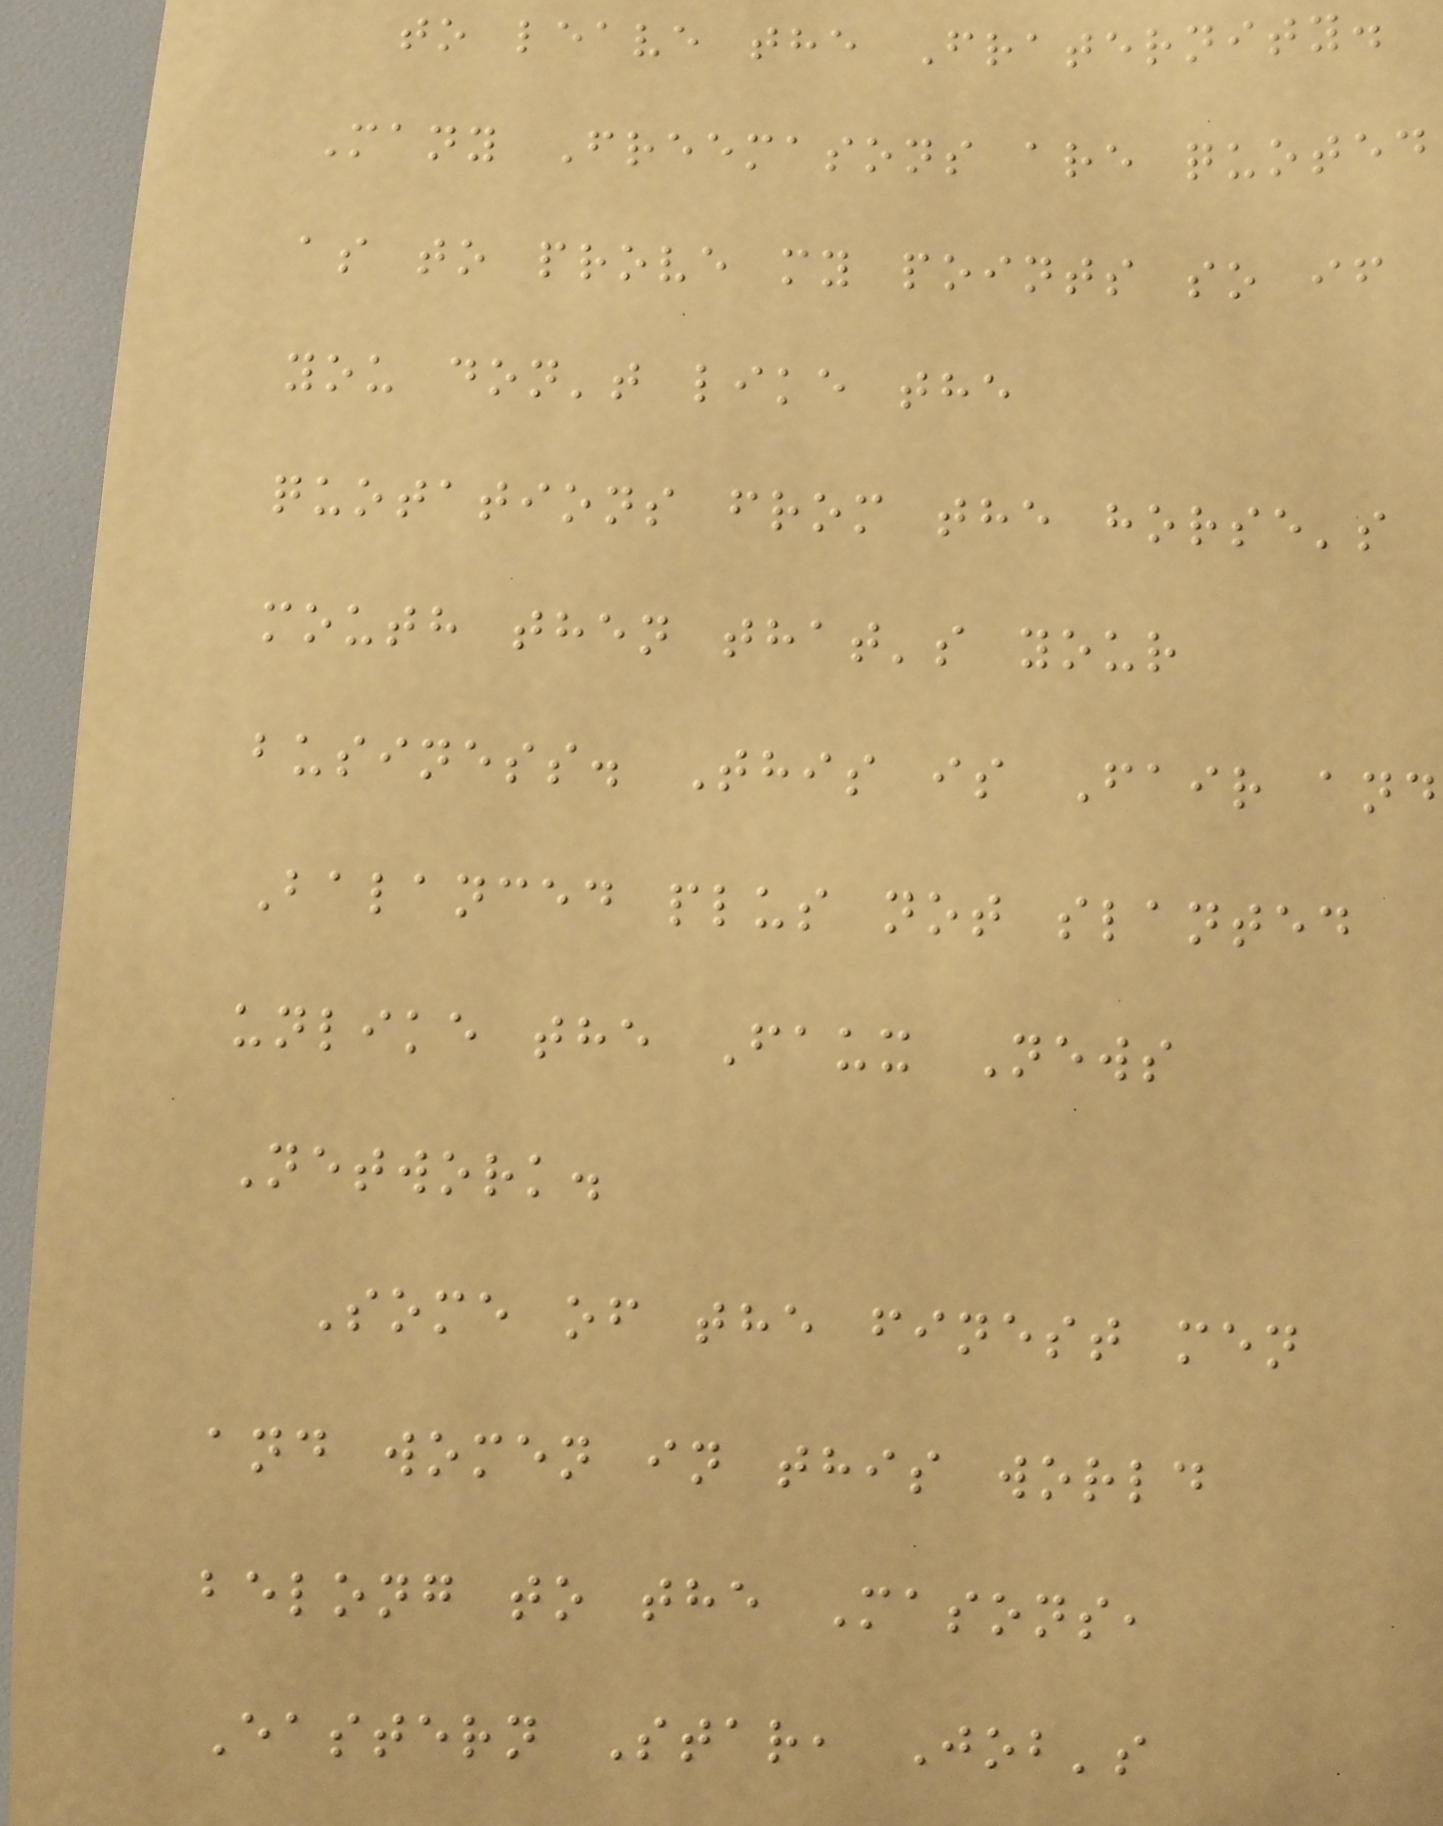to leave the Fraternity.
Many Freemasons are quoted
as to prove my points so if
you don't like the
quotations from the horse's
mouth then that's your
business. This is Fair and
Balanced plus not slanted
unlike the Faux News
Network.
Some of the finest men
and women in this world
belong to the Masons,
Eastern Star, Job's
